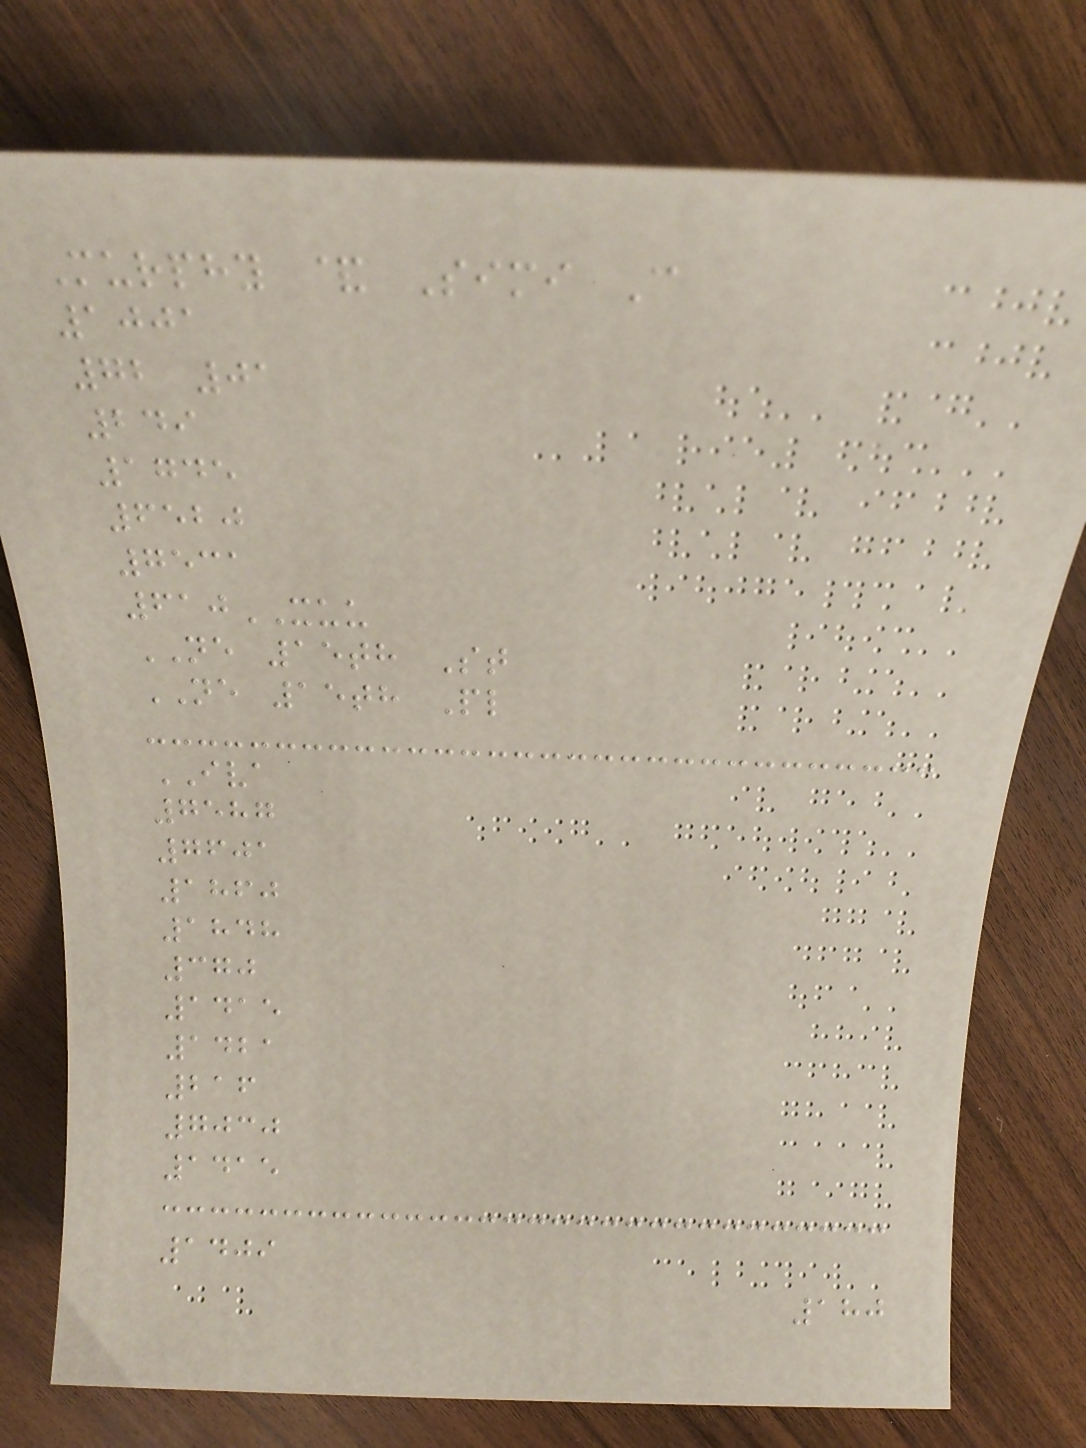Murphy & Simi C
1001
72 01
249
1745
6520
7531
610XUU
NE 15th St
NE 15th Pl
IVA
7587
7601
1860
1848
370
1415
1421
216
7030
1415
1409
180
